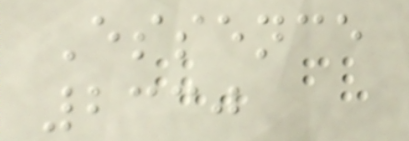Essence
2330
